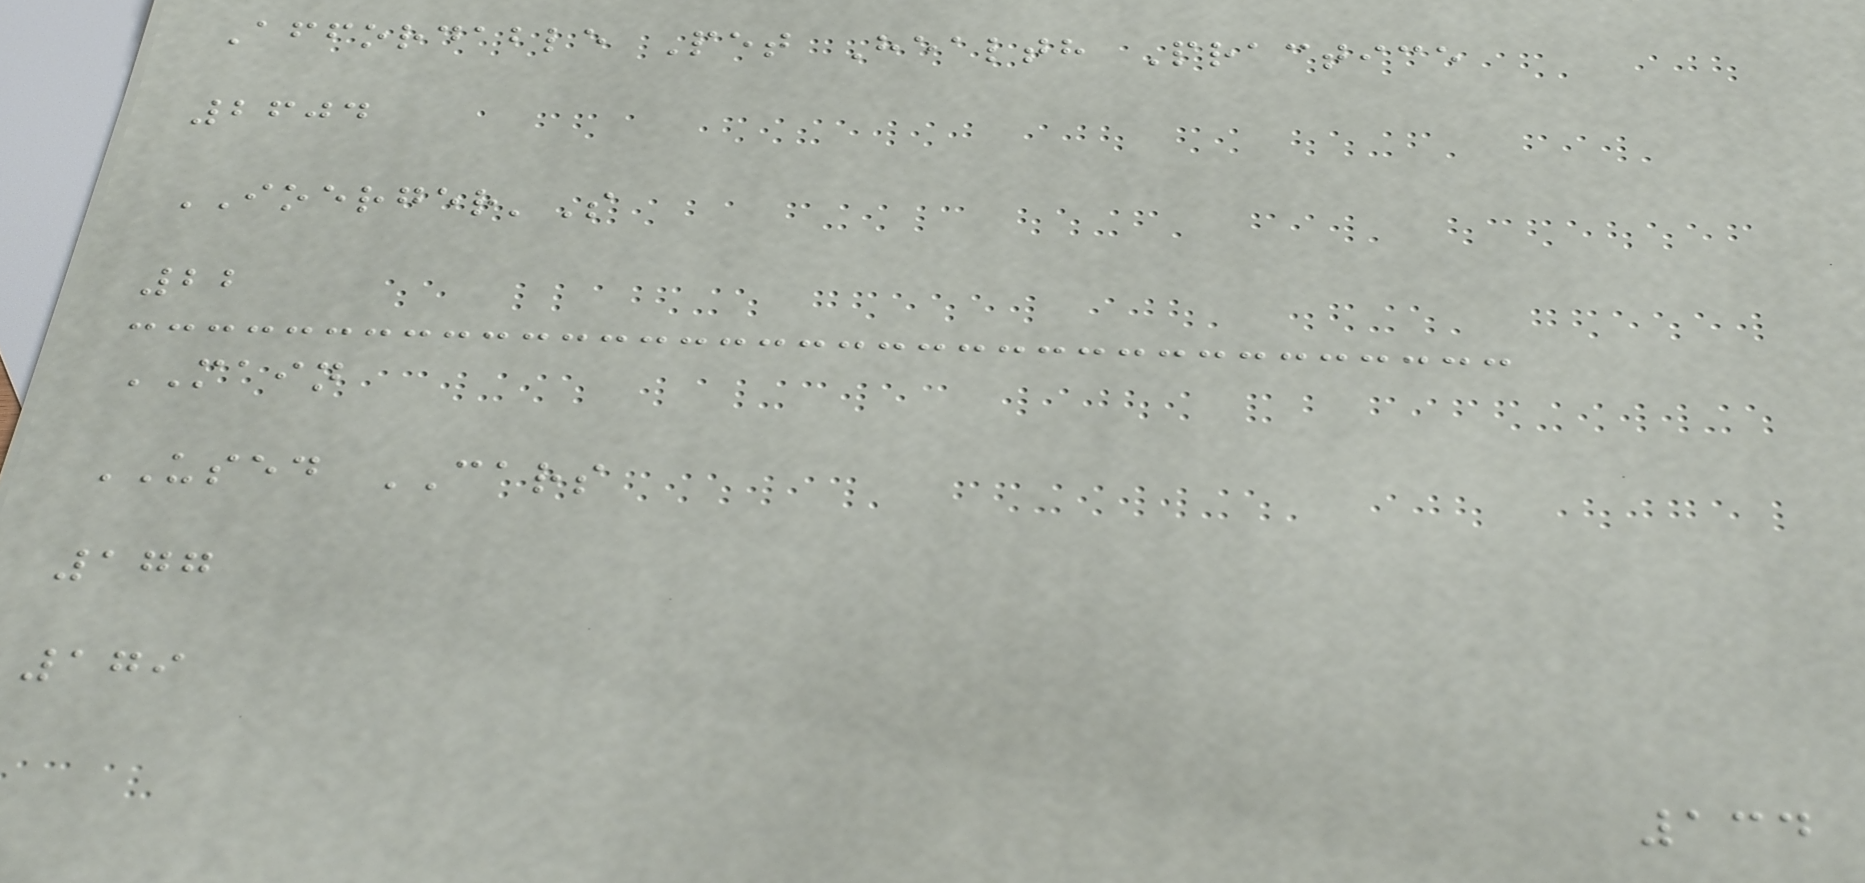Affordable Pet Health Practice
2604
IOERGER'S
22
MAIN
USED CARS
177
179
134
